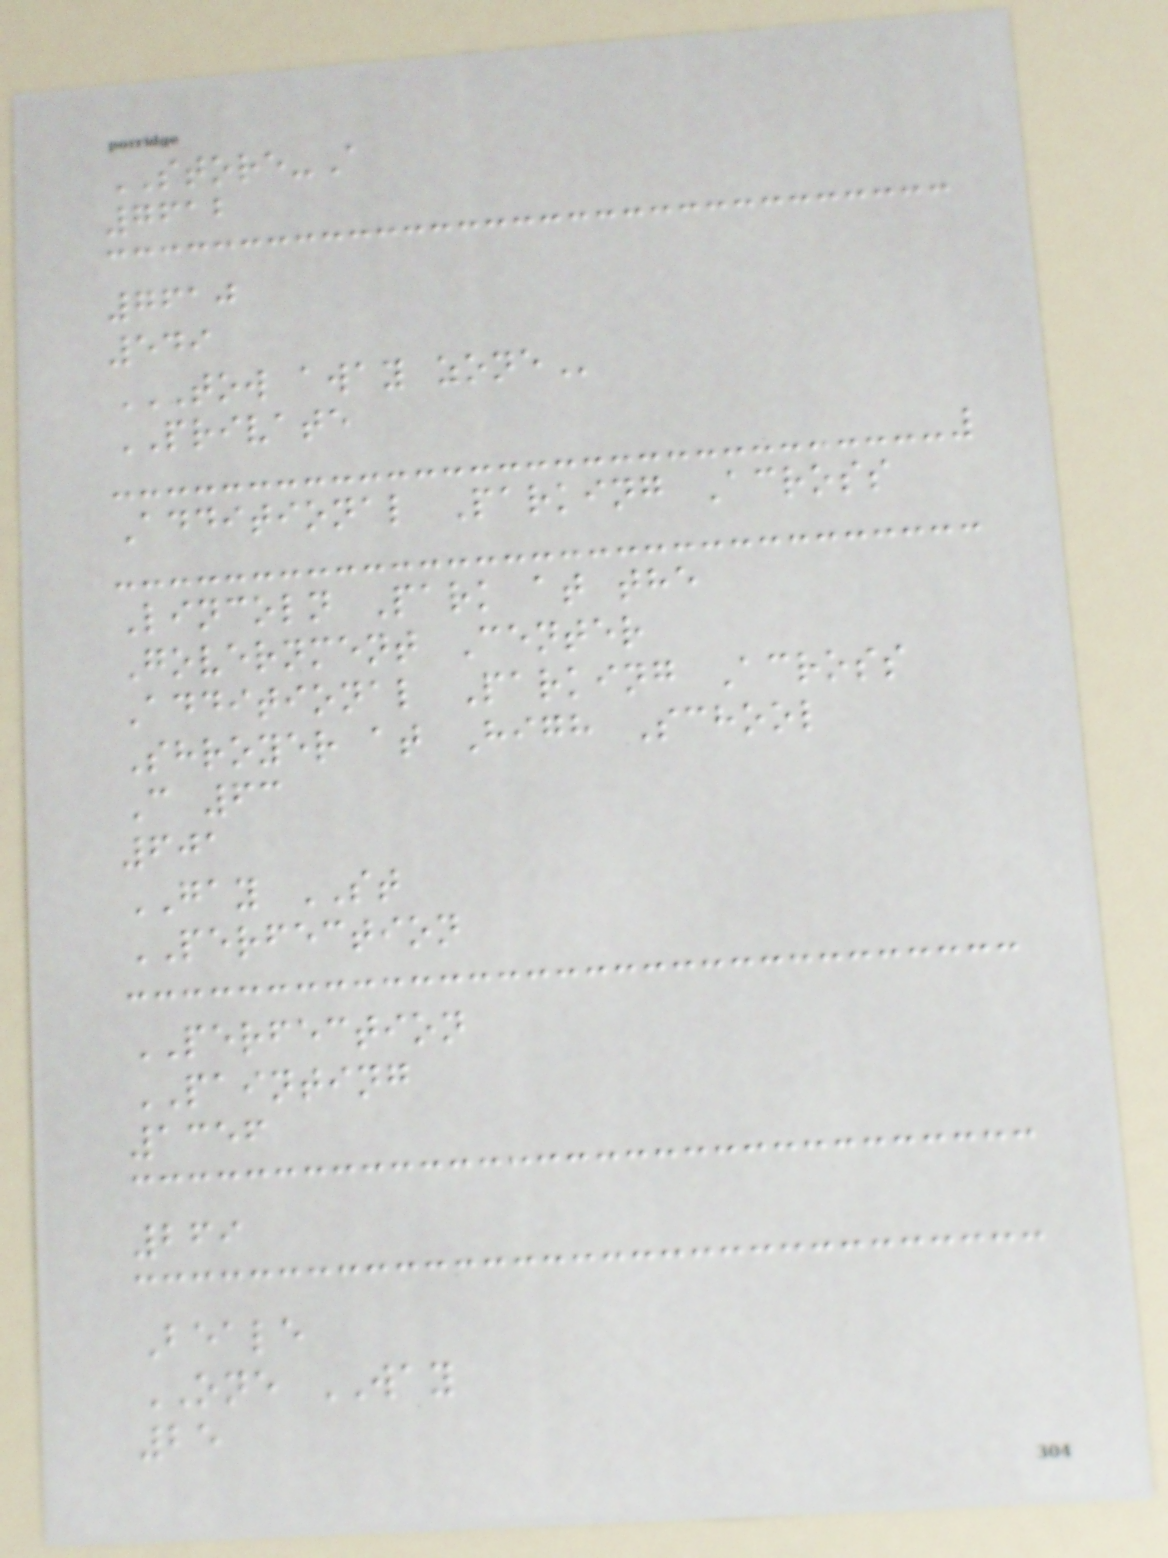STORE-A
7612
7610
549
TOW AWAY ZONE
PRIVATE
Additional Parking Across
Lincoln Park at the
Government Center
Additional Parking Across
Shroyer at High School
C 63
601
GAY ST
PERFECTION
PERFECTION
PAINTING
1356
269
Beale
ONE WAY
25
